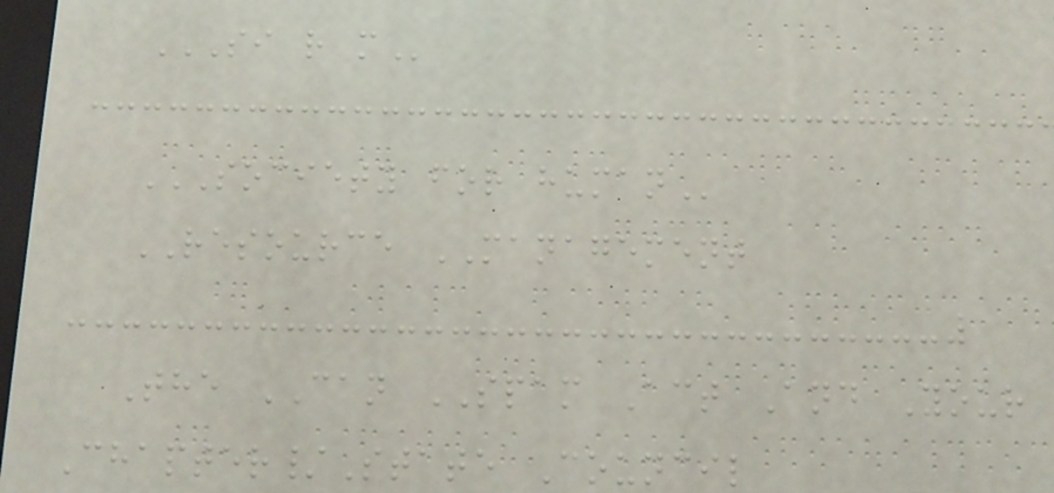SI R M
SOCIETY FOR HUMAN
RESOURCE MANAGEMENT
The CAN SPAM Act And Your
Chapter/State Council
